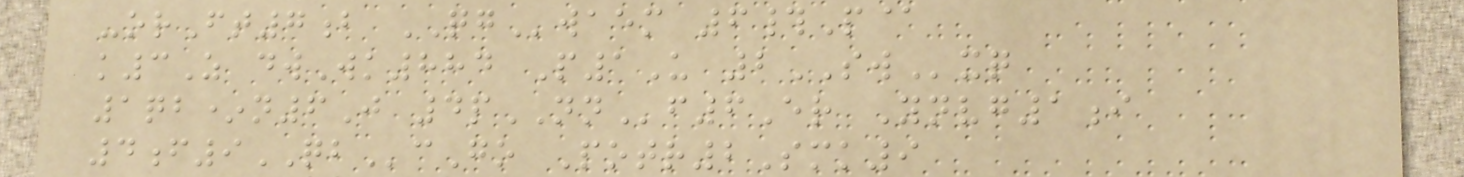-orFt7b QGwaem 6#P@
k3Z dwWk884 P1U 2SWxq
1qb*n6J 4pNNf6Er Ynvg1i
4f9QBcGo Potr2Smk9
